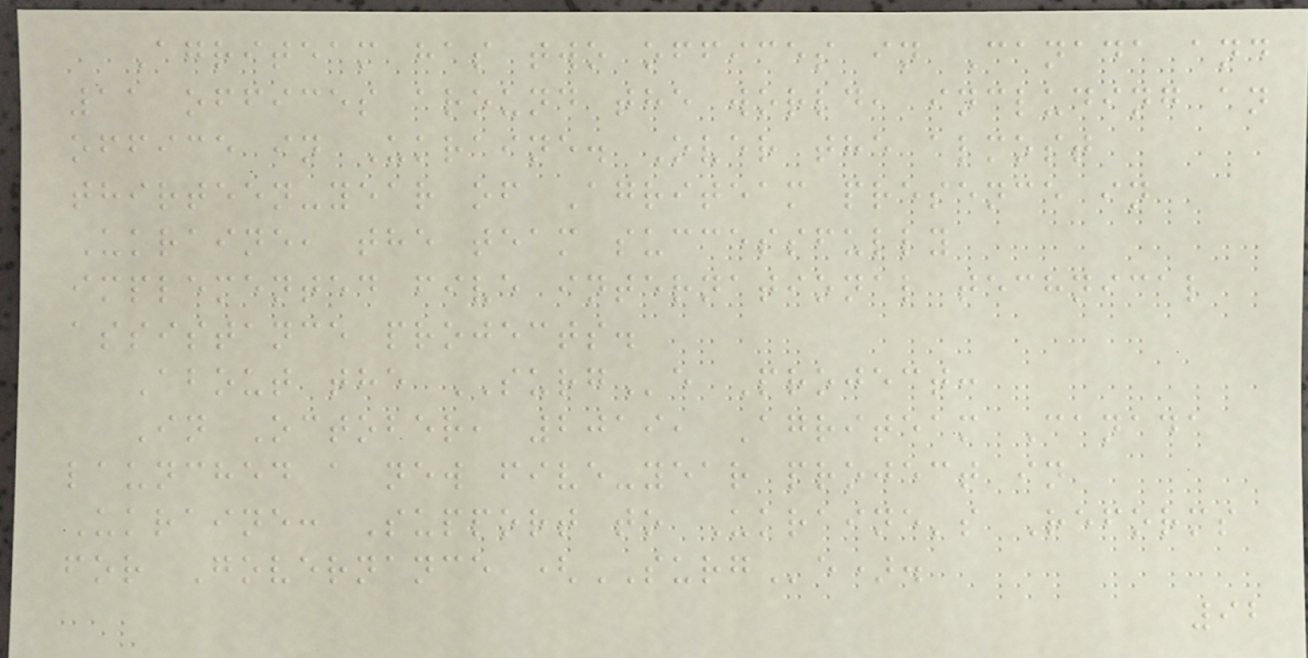Agriteam has two offices in Canada and
11 offices around the world, including an
office in Ukraine. Over the almost
thirteen-year of Agriteam presence in
Ukraine, the team successfully
implemented five international technical
assistance projects.
About the SURGe Project:
In October, 2019, Agriteam Canada
launched a new five-year project in
Ukraine: Support to Ukraine's Reforms
for Governance (SURGe).
92
